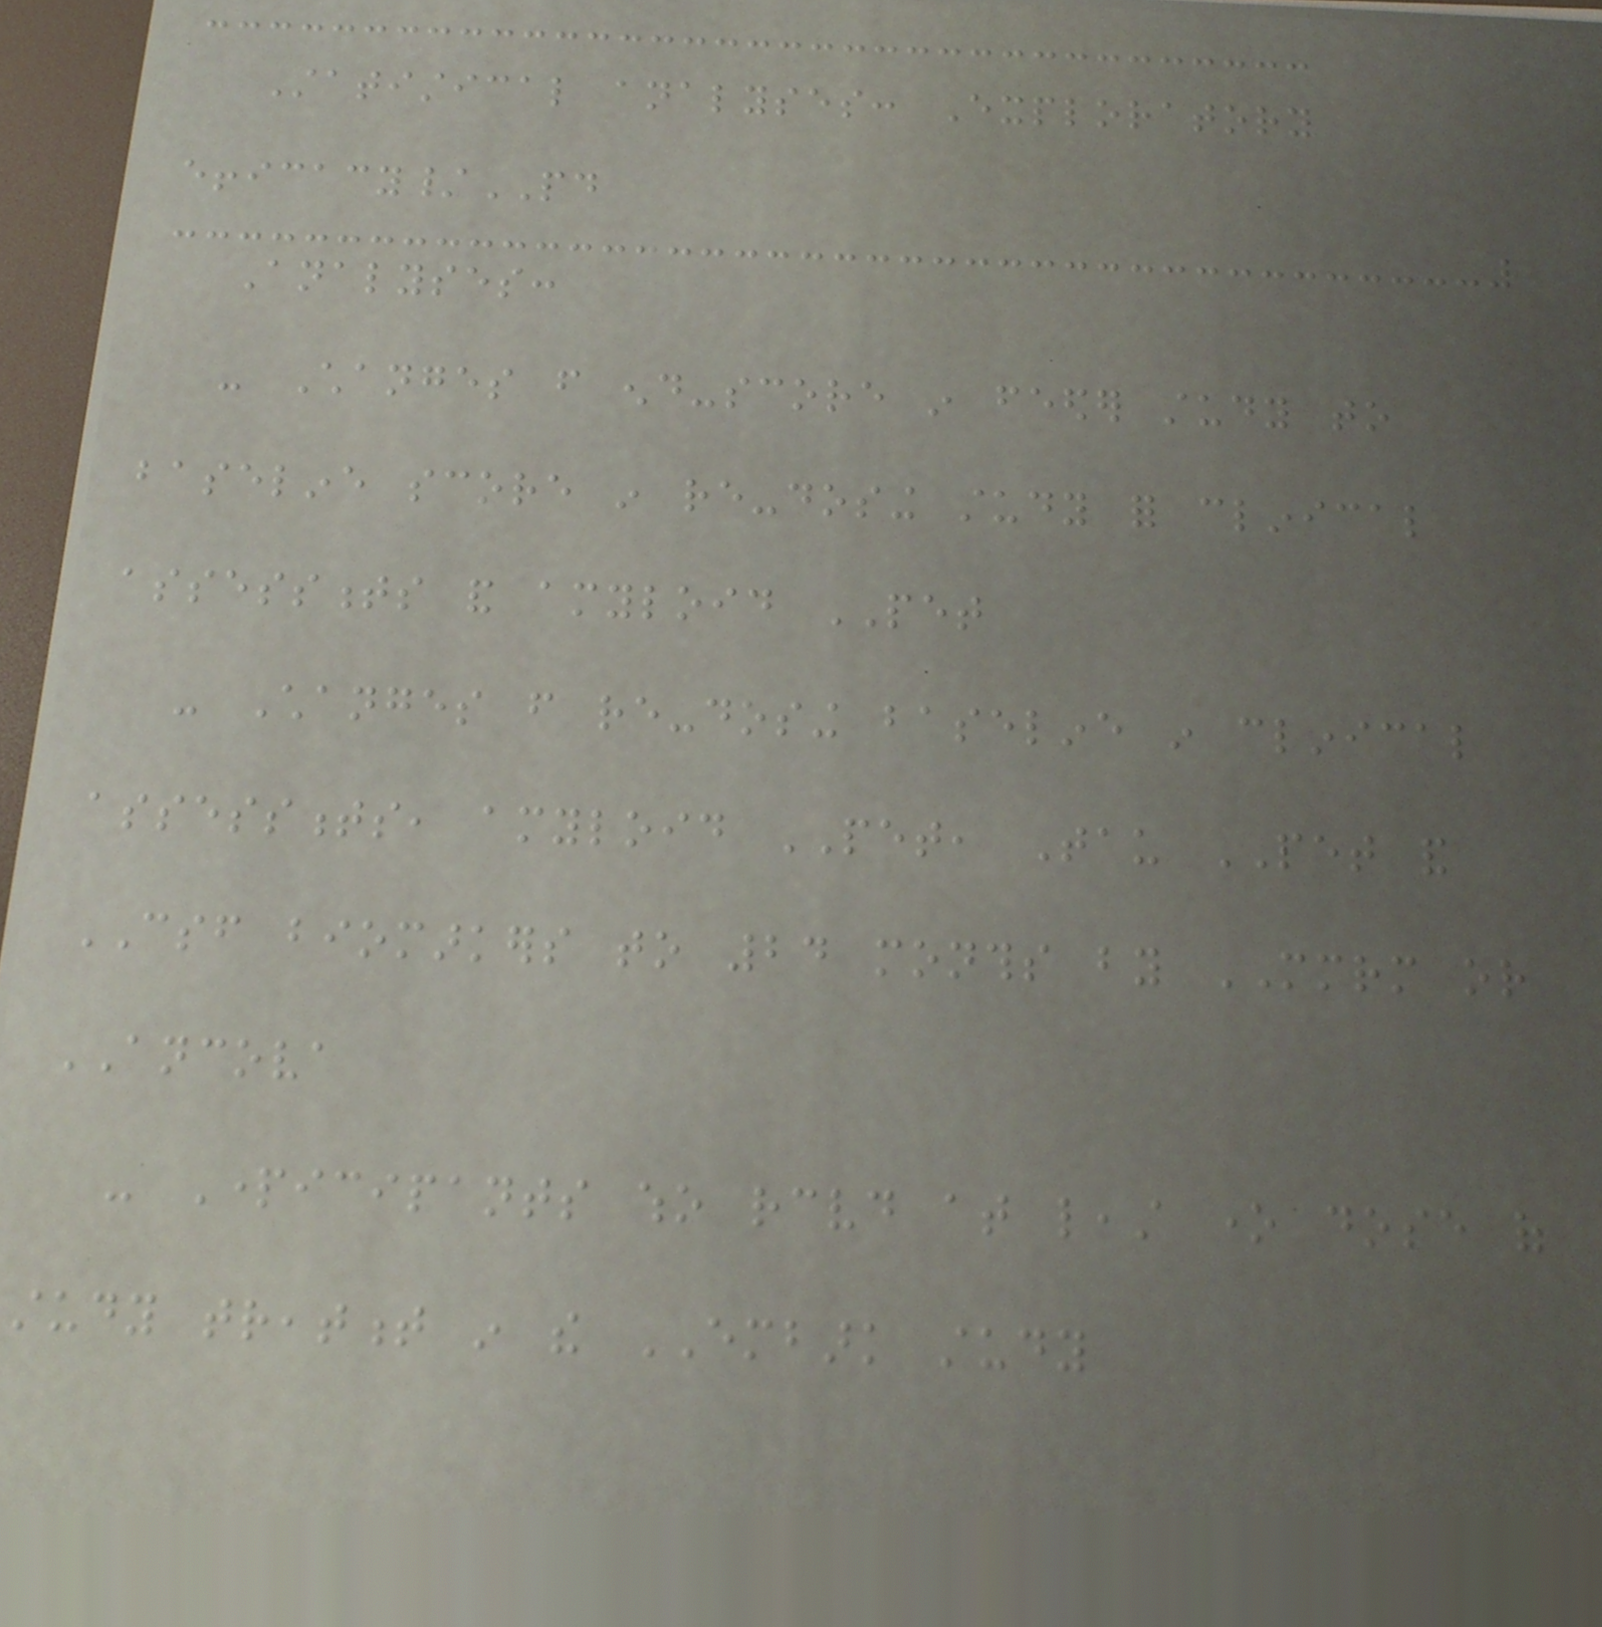Statistical analyses: Exploratory
efficacy/PD
Analyses:
- Changes from end-score in feeder study to
baseline score in re-dosing study for clinical
assessments and amyloid PET
- Changes from re-dosing baseline in clinical
assessments, amyloid PET, Tau PET and
CSF biomarkers to 24 months by MMRM or
ANCOVA
- Participants who received at least one dose of
study treatment in the EMBARK study
